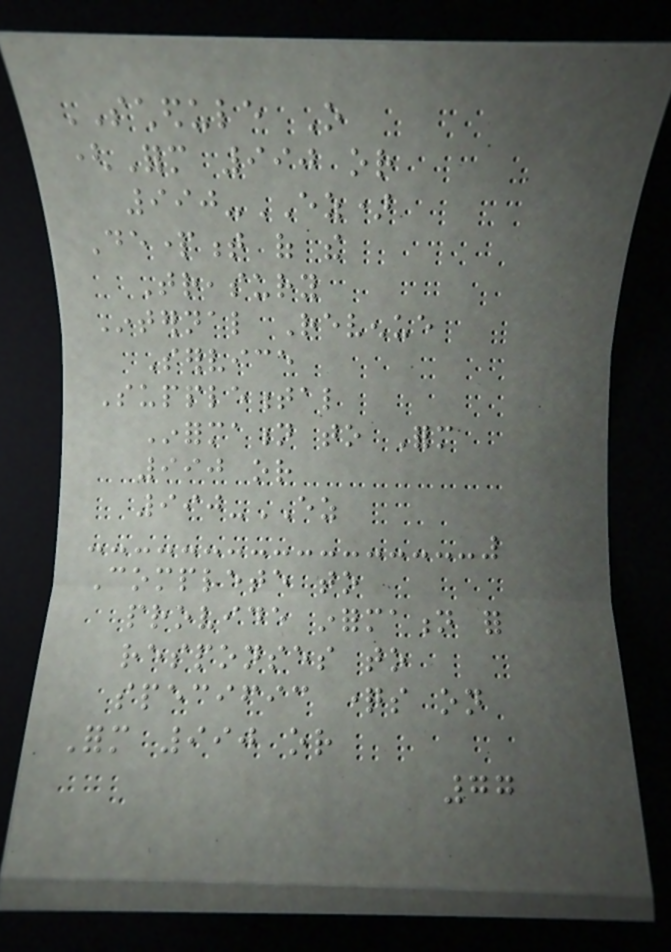SCHEDULE O
(Form 990 or
990-EZ)
Department of the
Treasury
Internal Revenue
Service
Supplemental
Information to Form
990 or
990-EZ
Complete to
provide information for
responses to
specific questions on
Form 990 or
77
